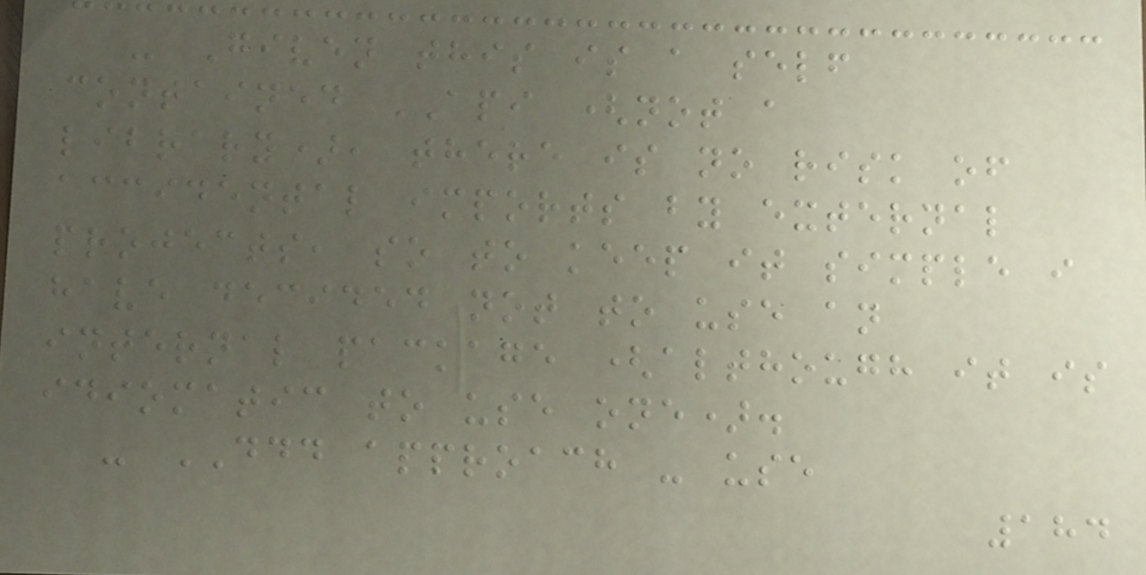- Given this is a self
contained API (not a
library), there is no risk of
accidental imports by external
projects, so to keep it simple i
have decided not to use an
internal package (although it is
idiomatic to use one).
- DDD approach - use
184
